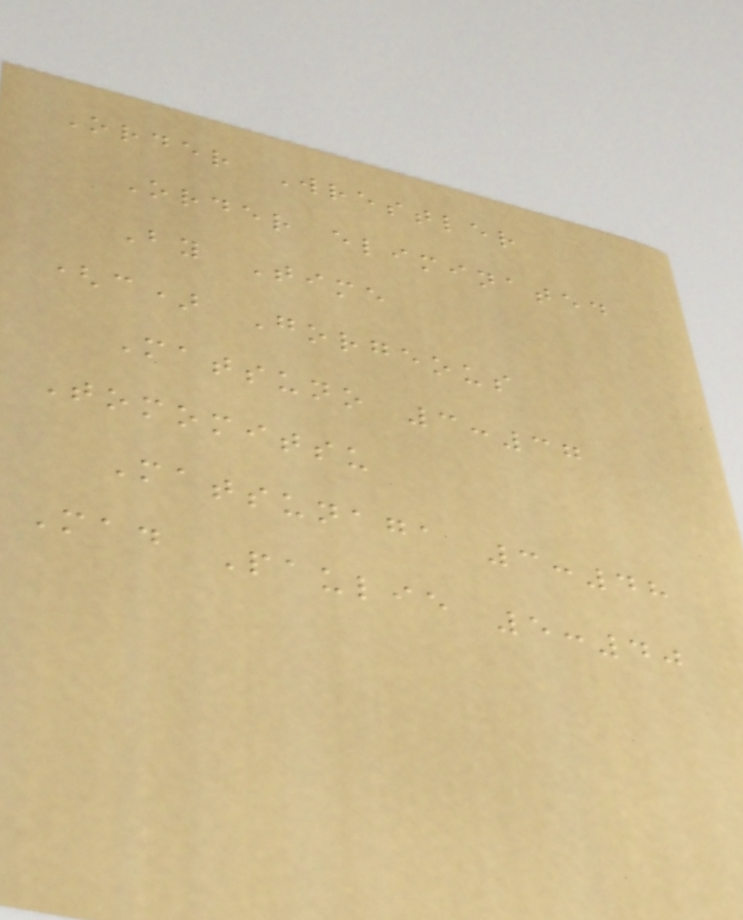Order Wrestler
Order eliminated
By Time
(c) Gorgeous
Matsuno 3:37
Tomomitsu
Matsunaga 3:48
Mad Paulie 5:40
